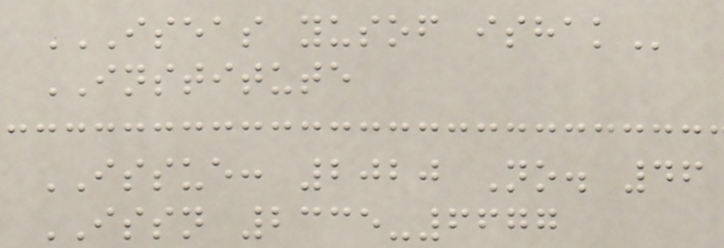ISEAS YUSOF ISHAK
INSTITUTE
ISSUE: 2020 No. 46
ISSN 2335-6677
